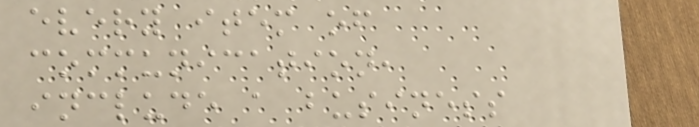every item of
communication,
include a business
